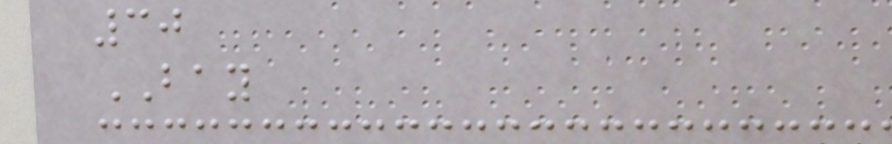30
BAY
